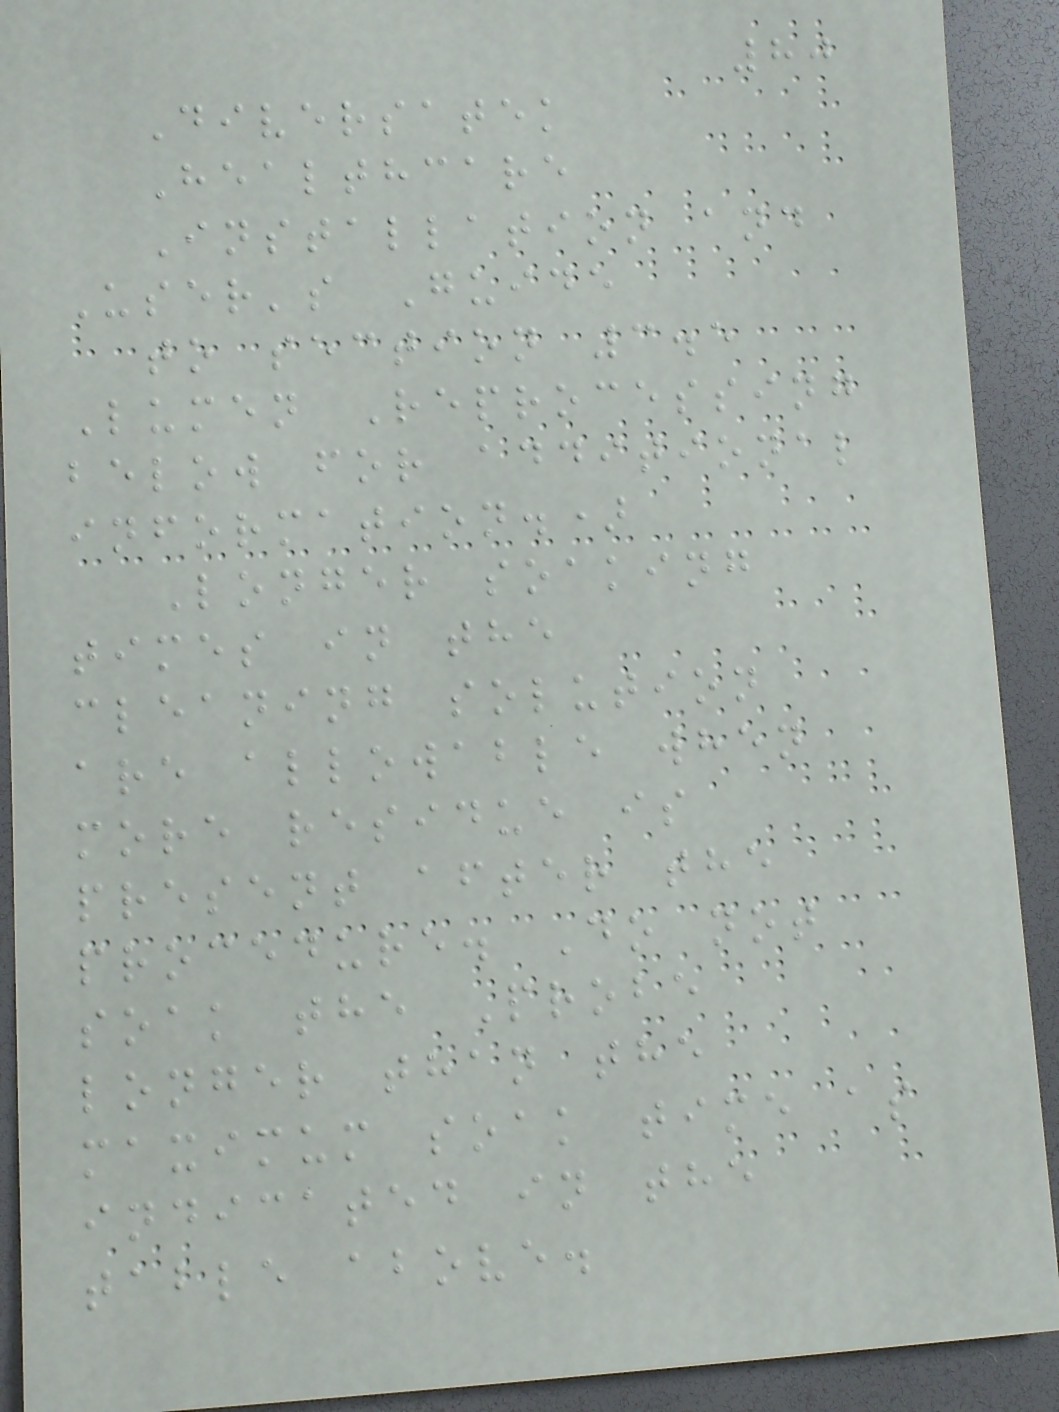80
Diversatek
Healthcare
Installation and
User's Guide
to section 3.5
Lumen Reprocessing
below for additional
information.)
Longer soaking
times in the
cleaning solution
are allowable when
more residue is
present after the
procedure. Do not
soak the Probe
longer than the
maximum soak time as
indicated in the
table above.
